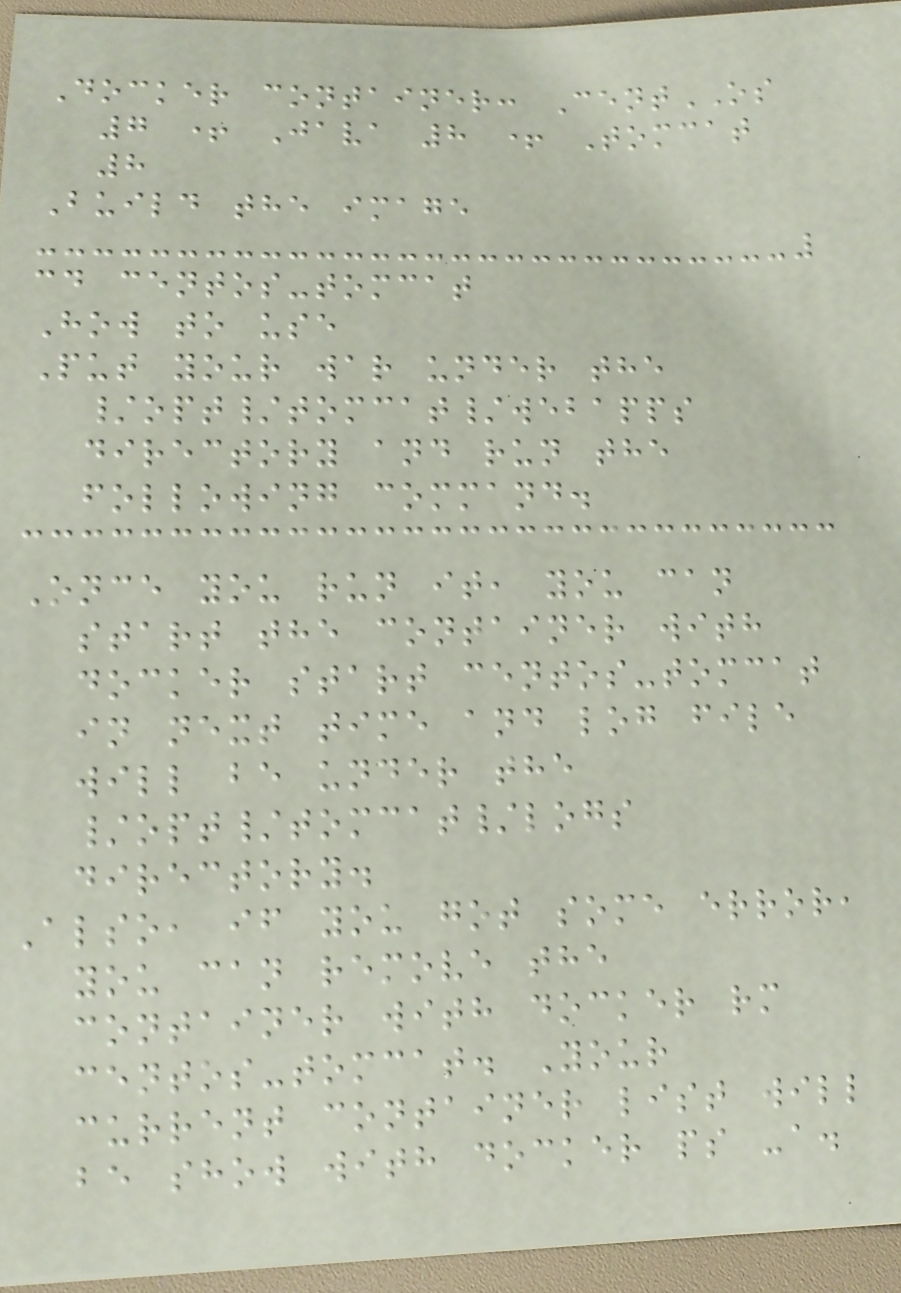Docker container: CentOS
7 + Java 8 + Tomcat
8
Build the image
cd centos-tomcat
How to use
Put your war under the
/opt/tomcat/webapps
directory and run the
following command.
Once you run it, you can
start the container with
docker start centos-tomcat
in next time and log file
will be under the
/opt/tomcat/logs
directory.
Also, if you got some error,
you can remove the
container with docker rm
centos-tomcat. Your
current container list will
be show with docker ps -a.
